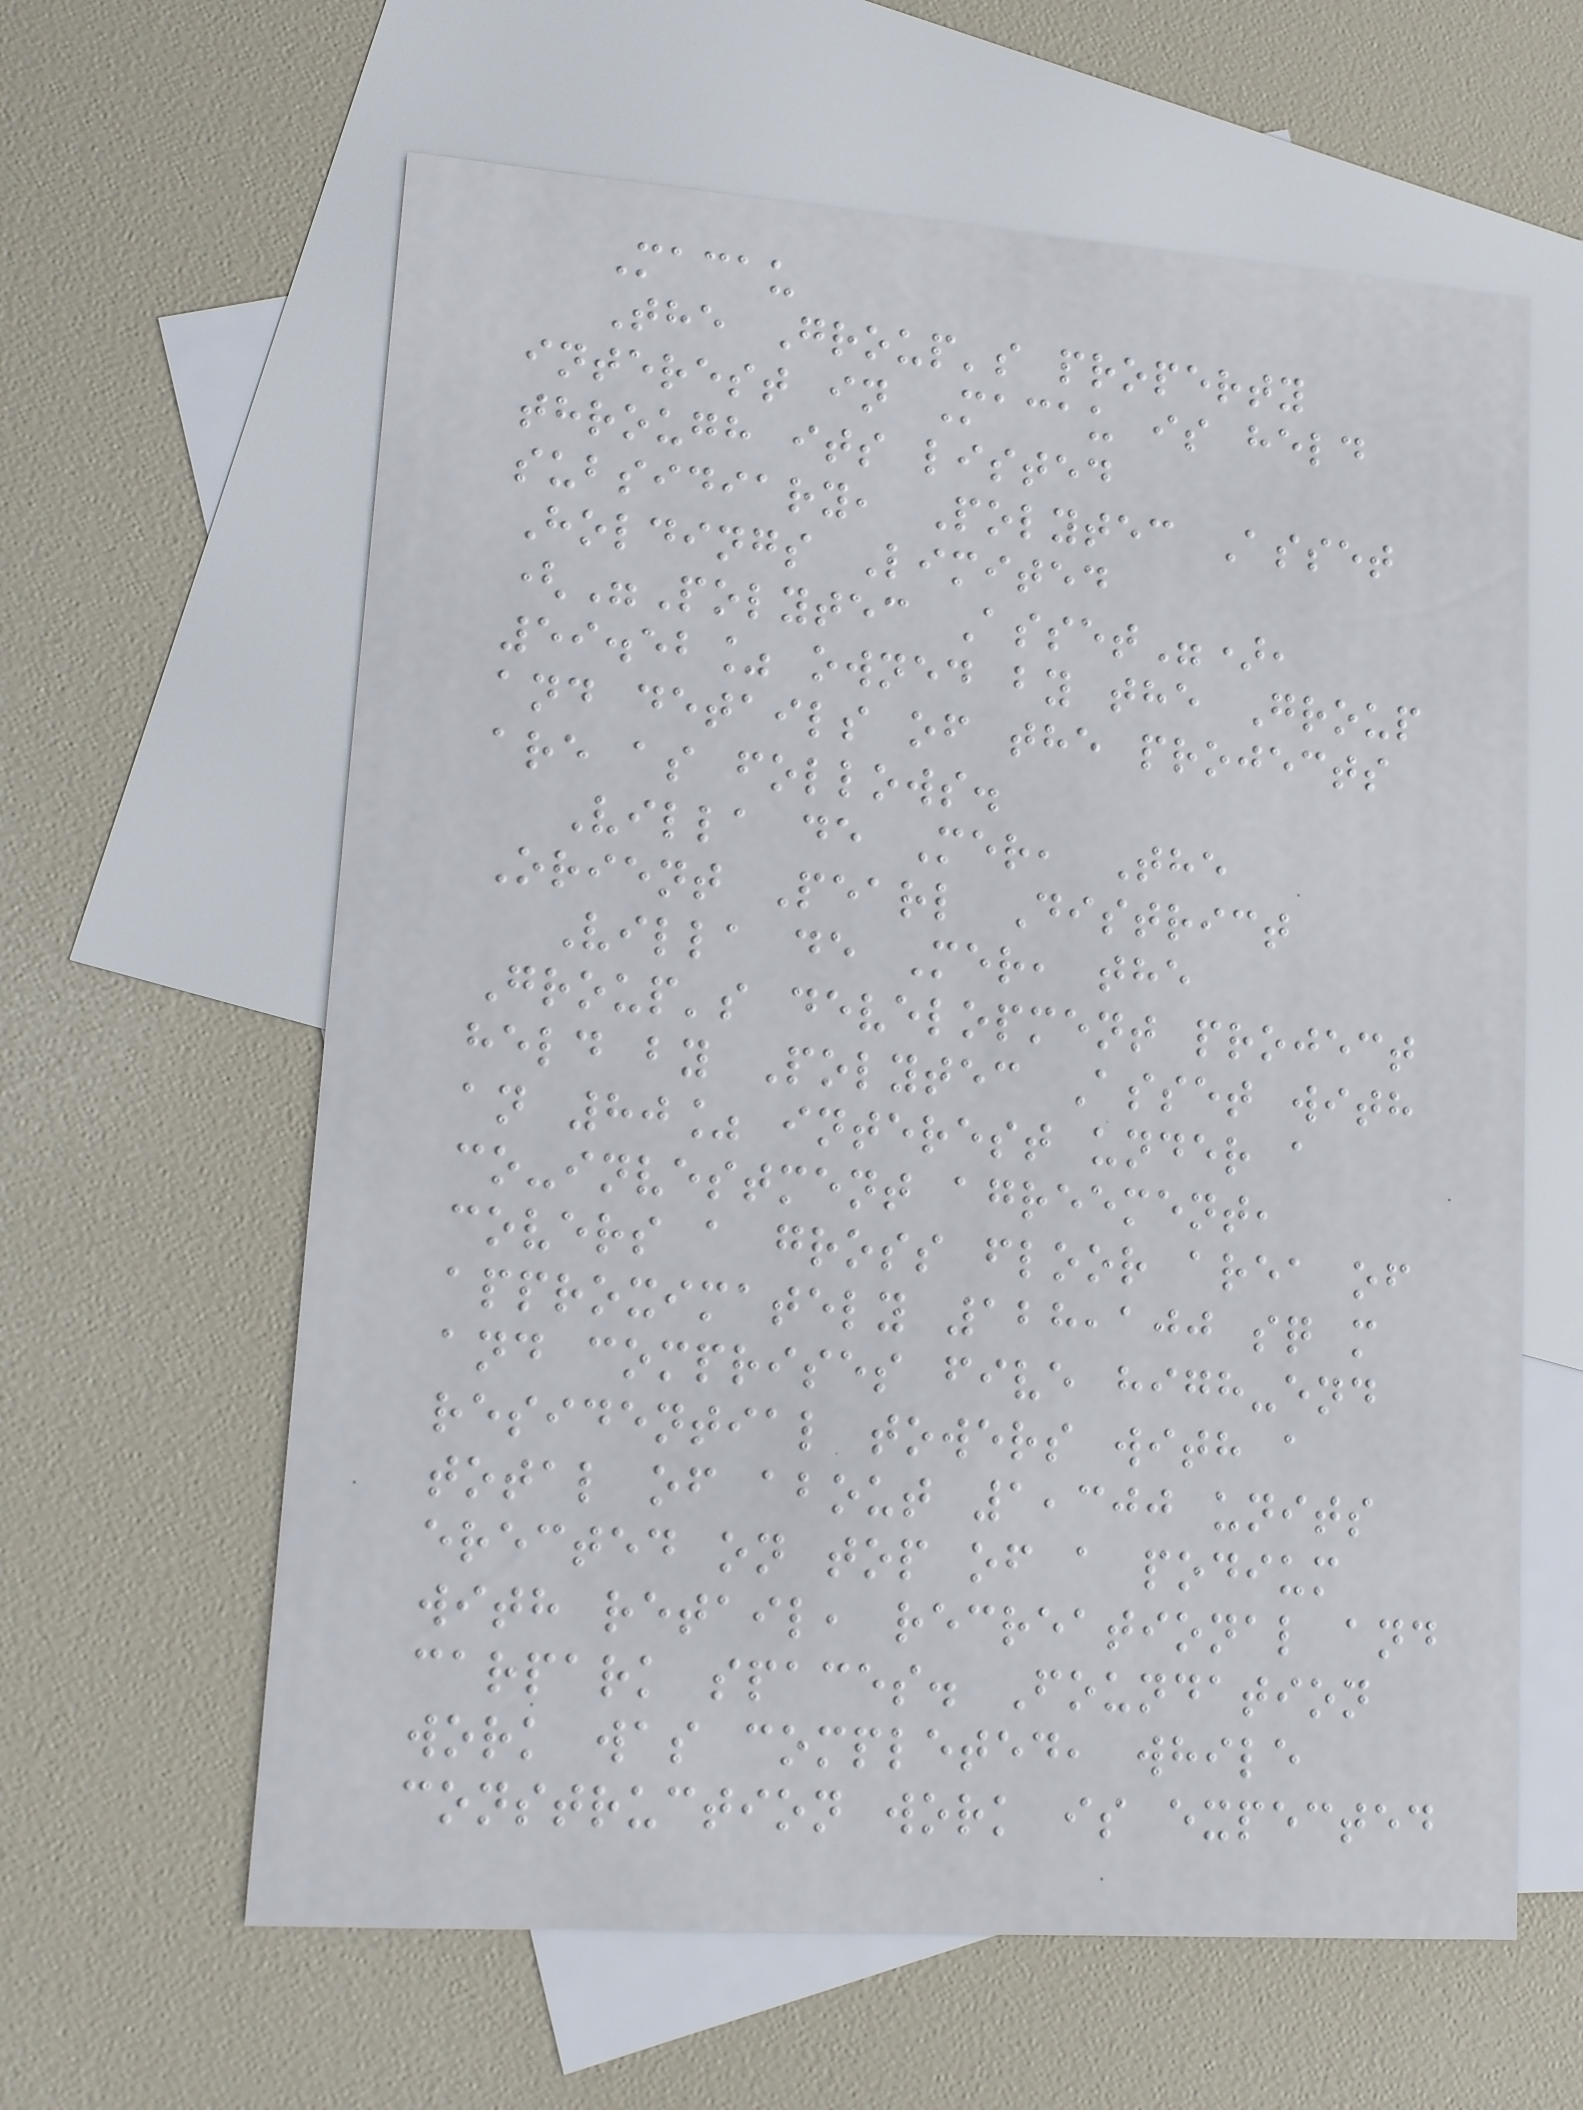Macau
The Group's property
interest in Macau is held
through its listed
subsidiary, Polytec Asset
Holdings Limited
("Polytec Asset"),
59.52% owned by the Group
and details of the projects
are as follows.
Villa de Mer, The
Orient Pearl District
Villa de Mer, the
Group's development project
held by Polytec Asset with
an 80% interest under a
co-investment agreement,
covers a gross floor area of
approximately 128,100 sq m
and comprises five high-end
residential towers with a
total of about 1,300 units
erected on top of a podium
with retail, recreational and
carpark spaces. Foundation
work was completed, while
construction work is expected
